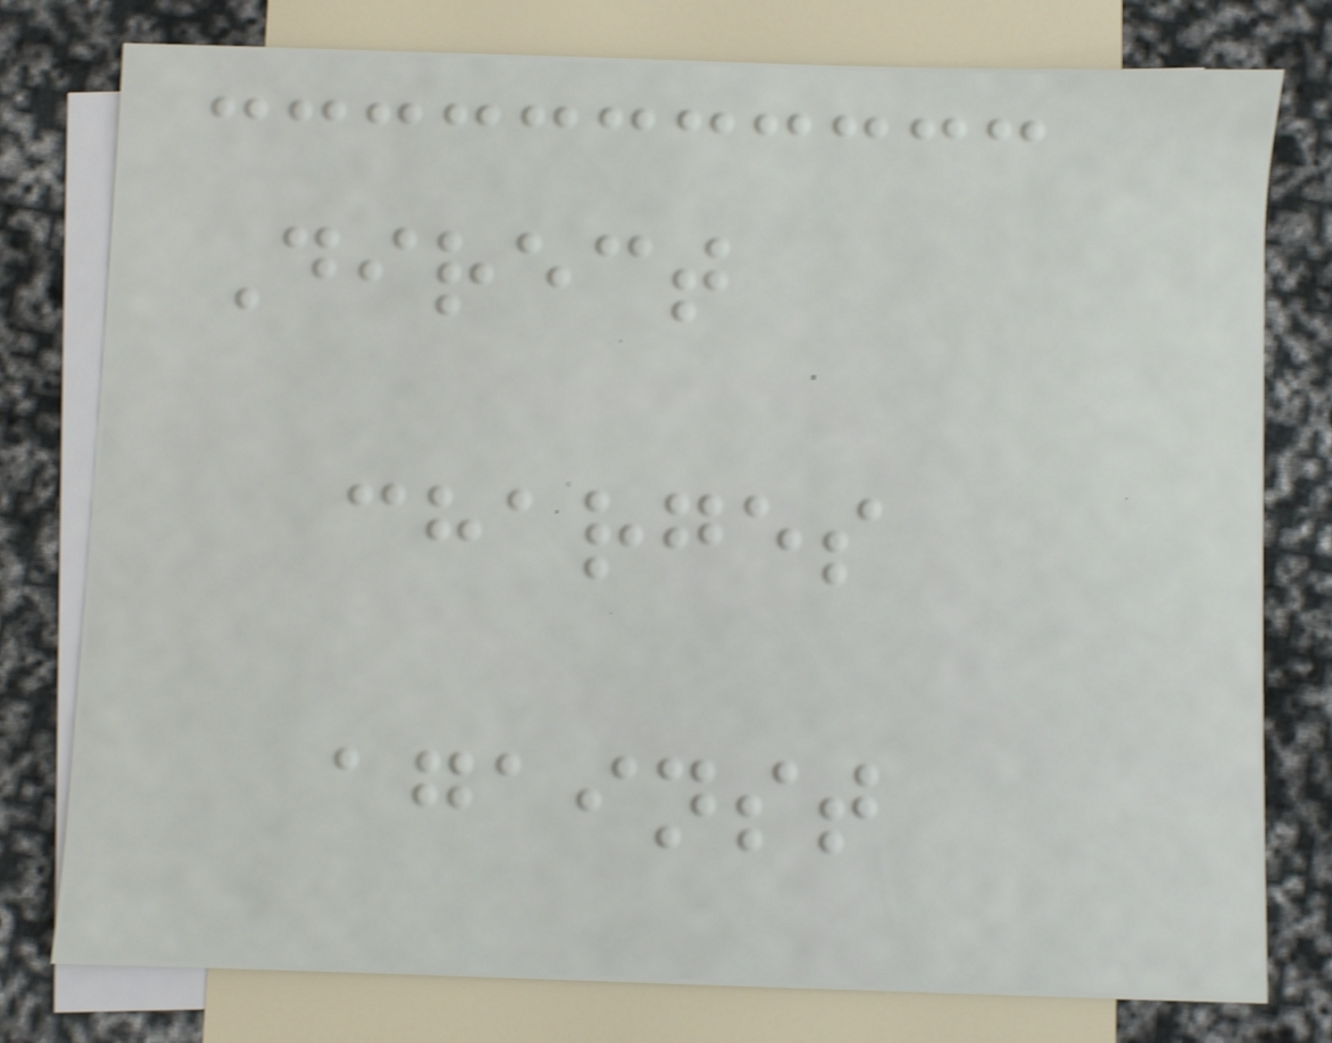Direct
charges
against
